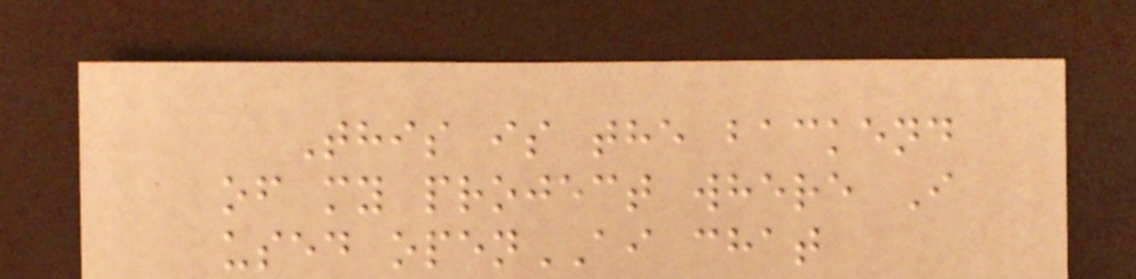This is the backend
of my project where I
used openAI chat
